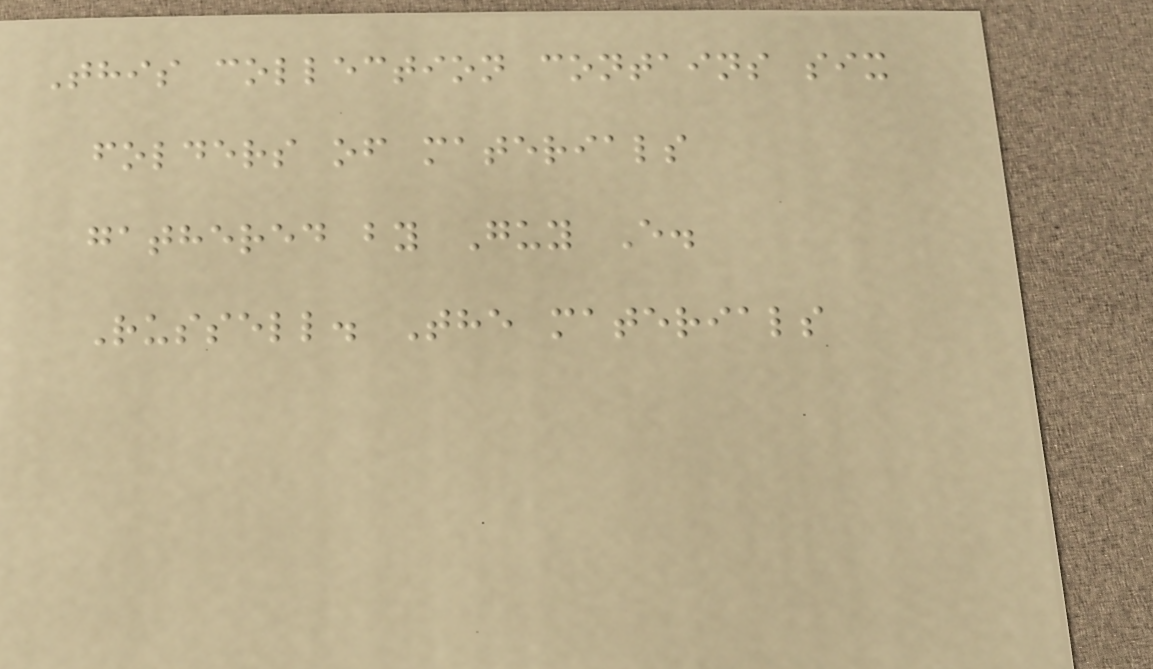This collection contains six
folders of materials
gathered by Guy E.
Russell. The materials
